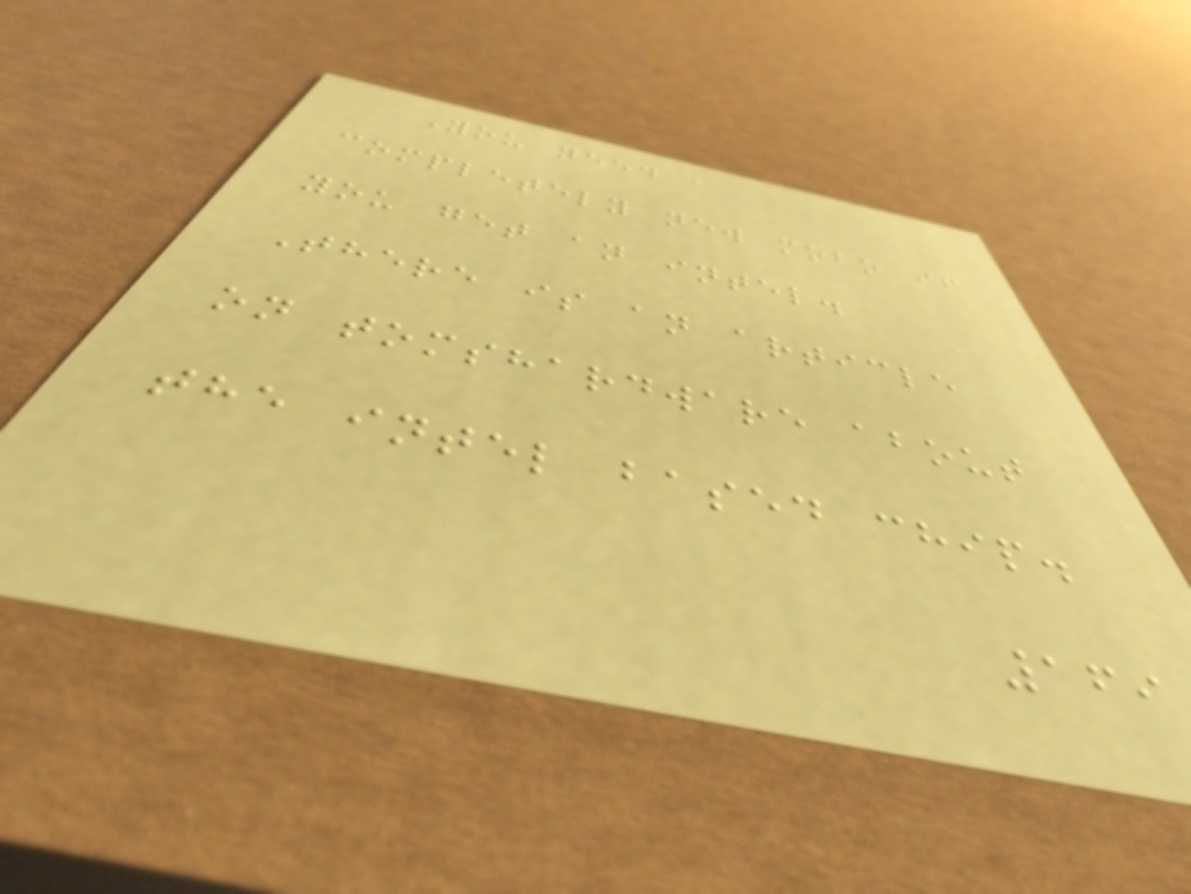You need a
completely new mobo if
you get an intel.
There is an article
on tomshardware about
the intel based chip.
169
